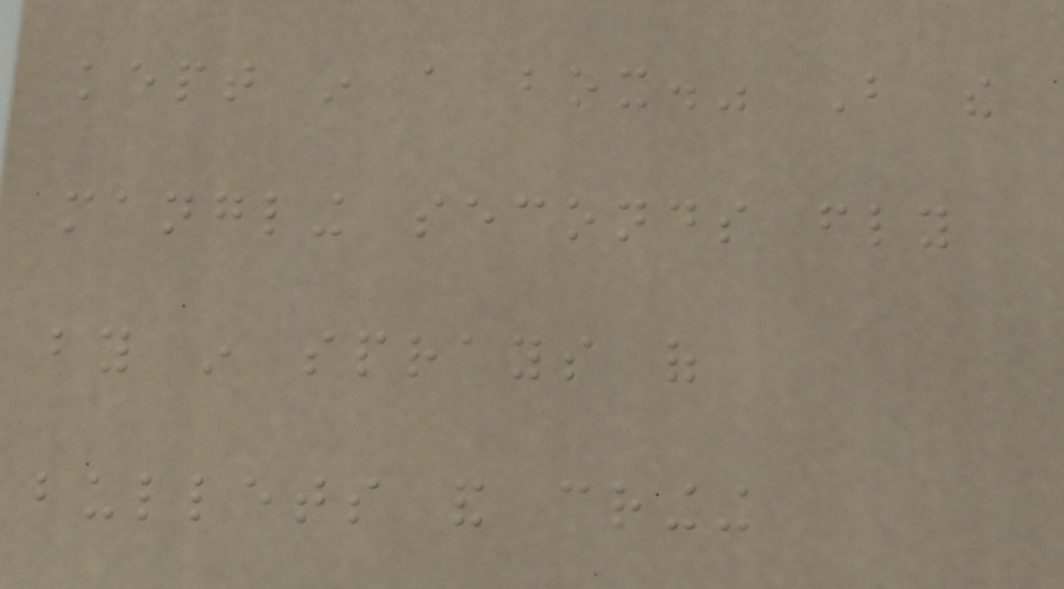kept in a box." But the
mangling seconds fly
by in sprays of
bullets and cringing
